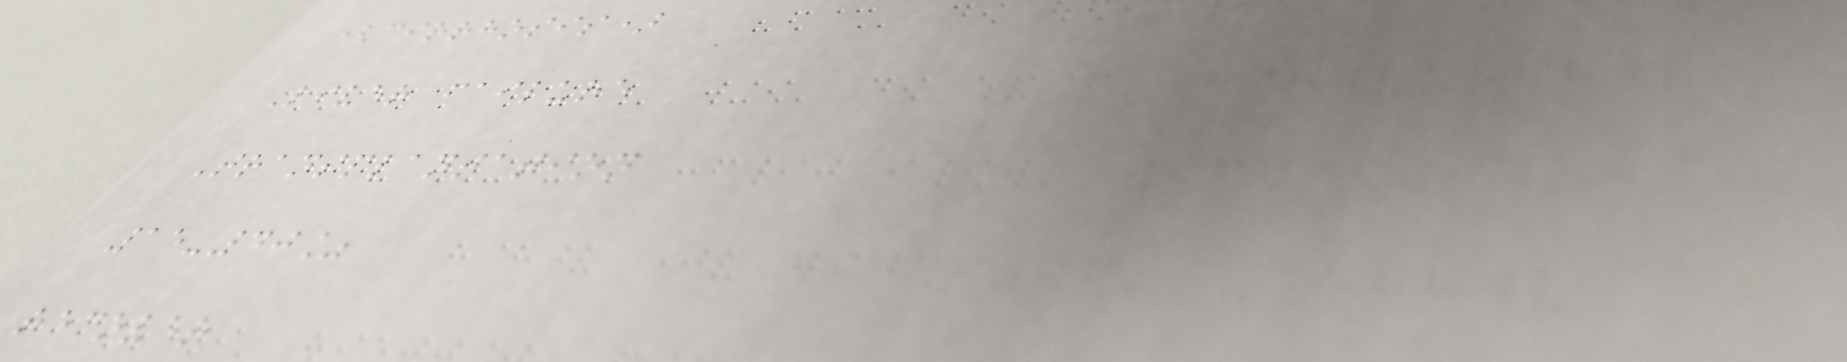(cirrhosis)
Liver failure
Transplantation
15-40%
recover
